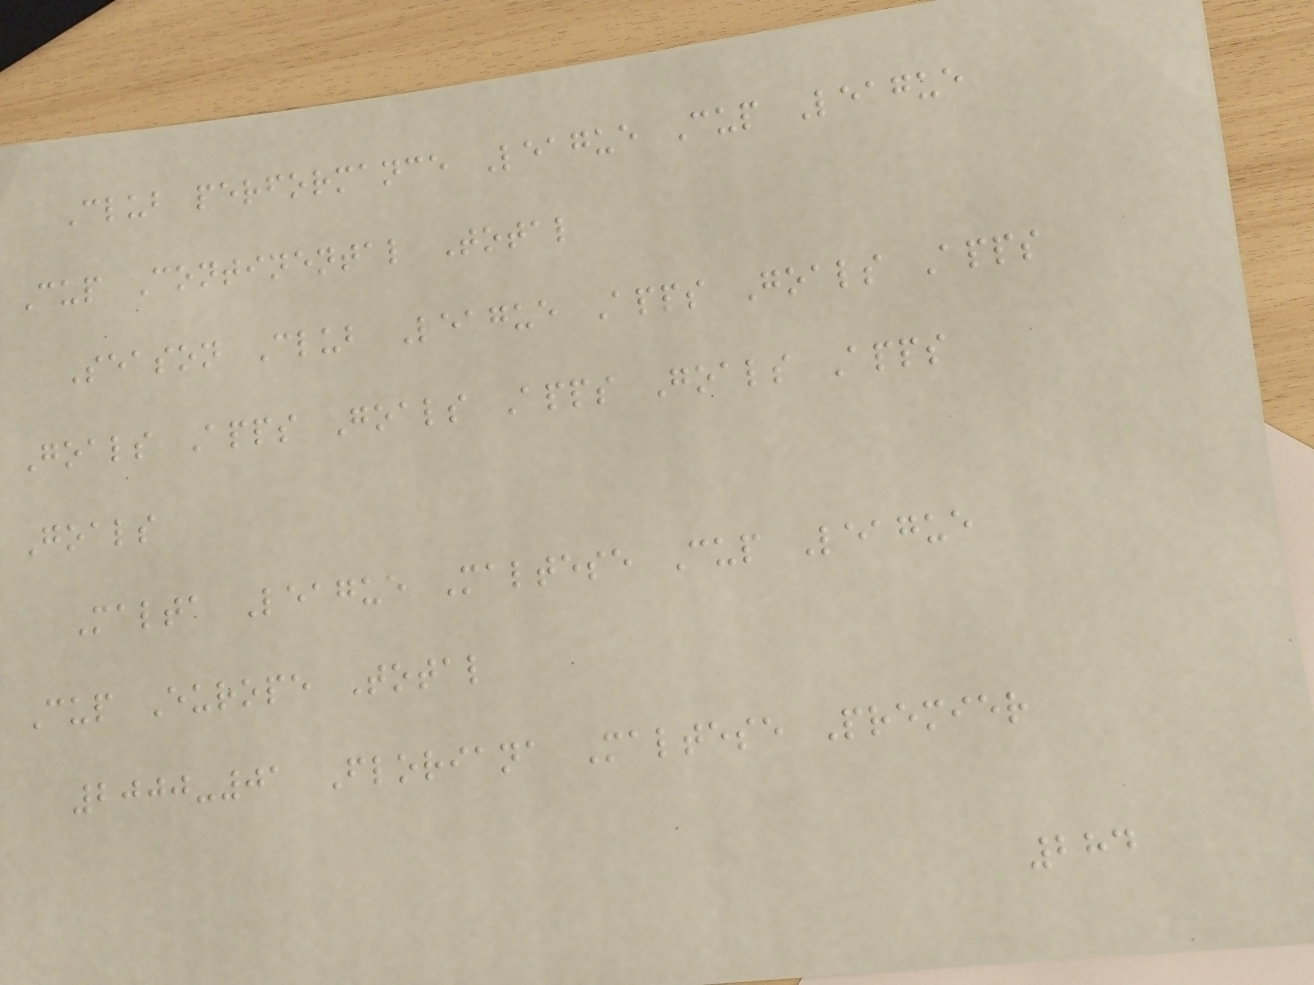Club performance League Cup League
Cup Continental Total
Season Club League Apps Goals Apps
Goals Apps Goals Apps Goals Apps
Goals
Malta League Maltese Cup League
Cup Europe Total
2000-01 Floriana Maltese Premier
284
